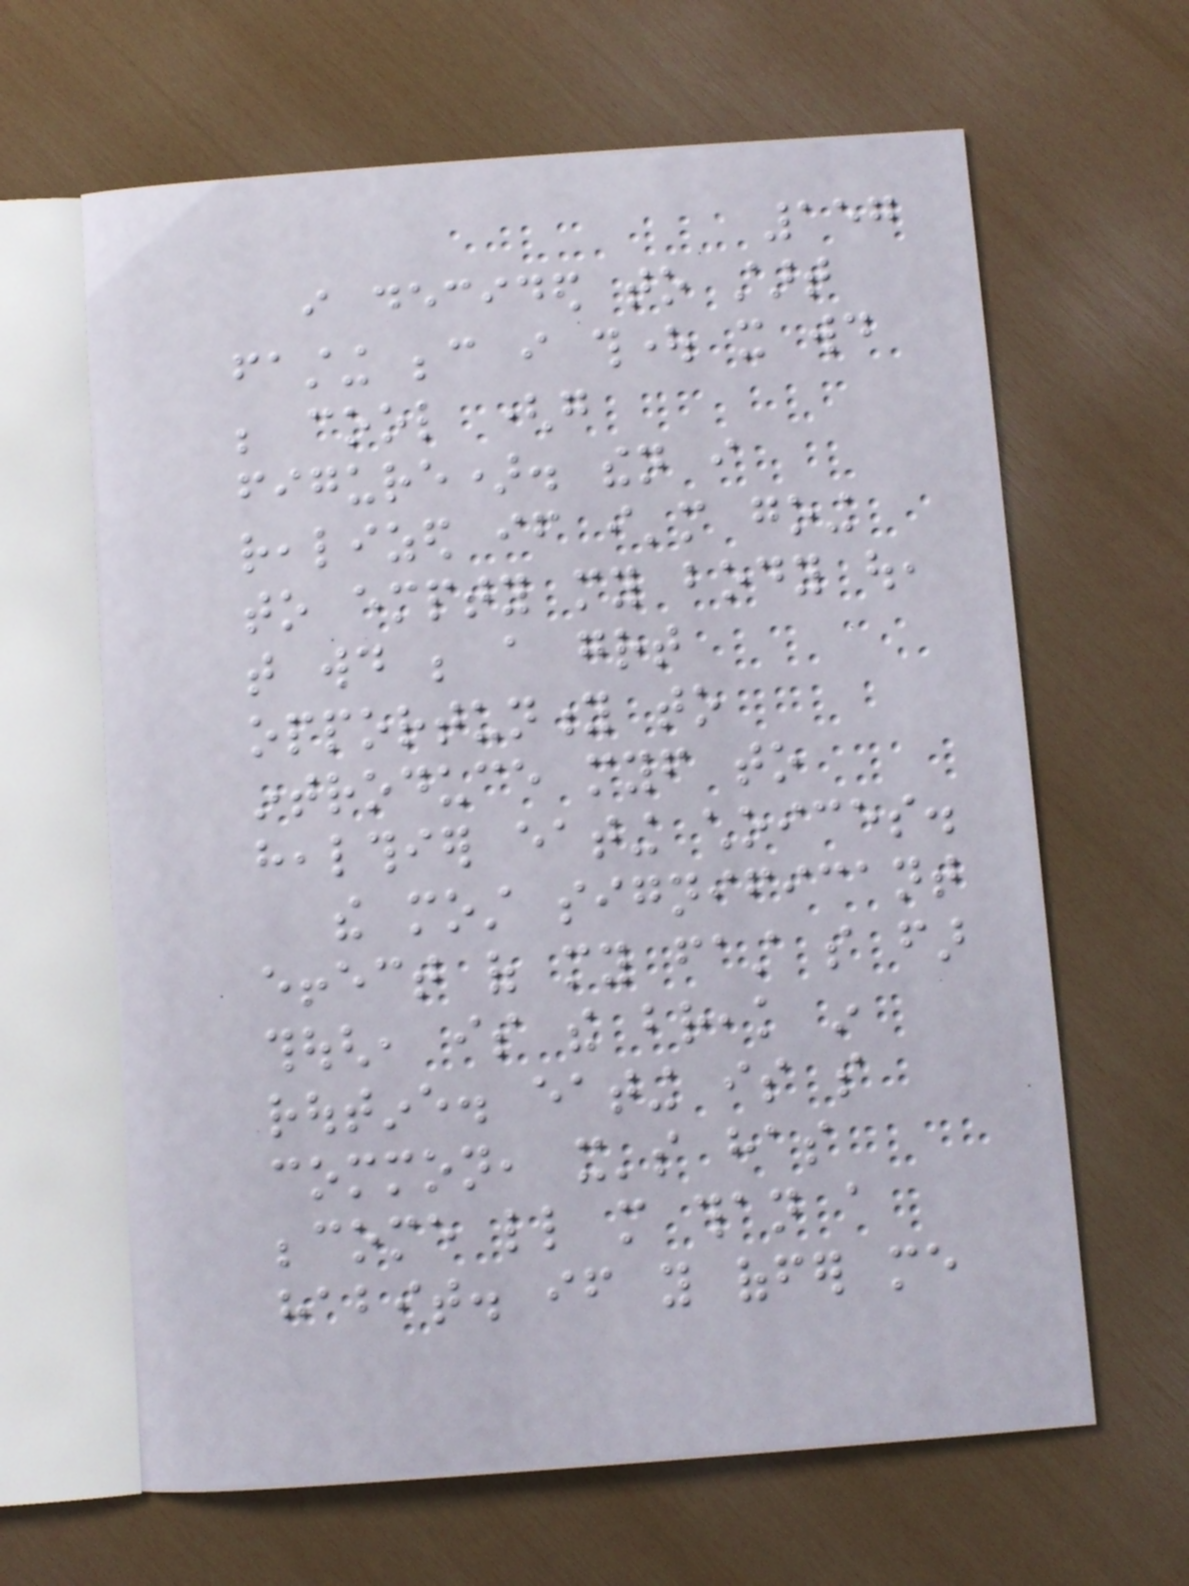157
i decided to start
fasting because i thought it would
be cool (go
figure). then i
realized if i'm going
to empty my body out,
that would be a great
opportunity to
introduce myself to
healthier eating choices.
the most significant
effect of my fast so far
though, is the break in
routine. eating is so
common, it's has
become little more than a
habit. if you offer me
